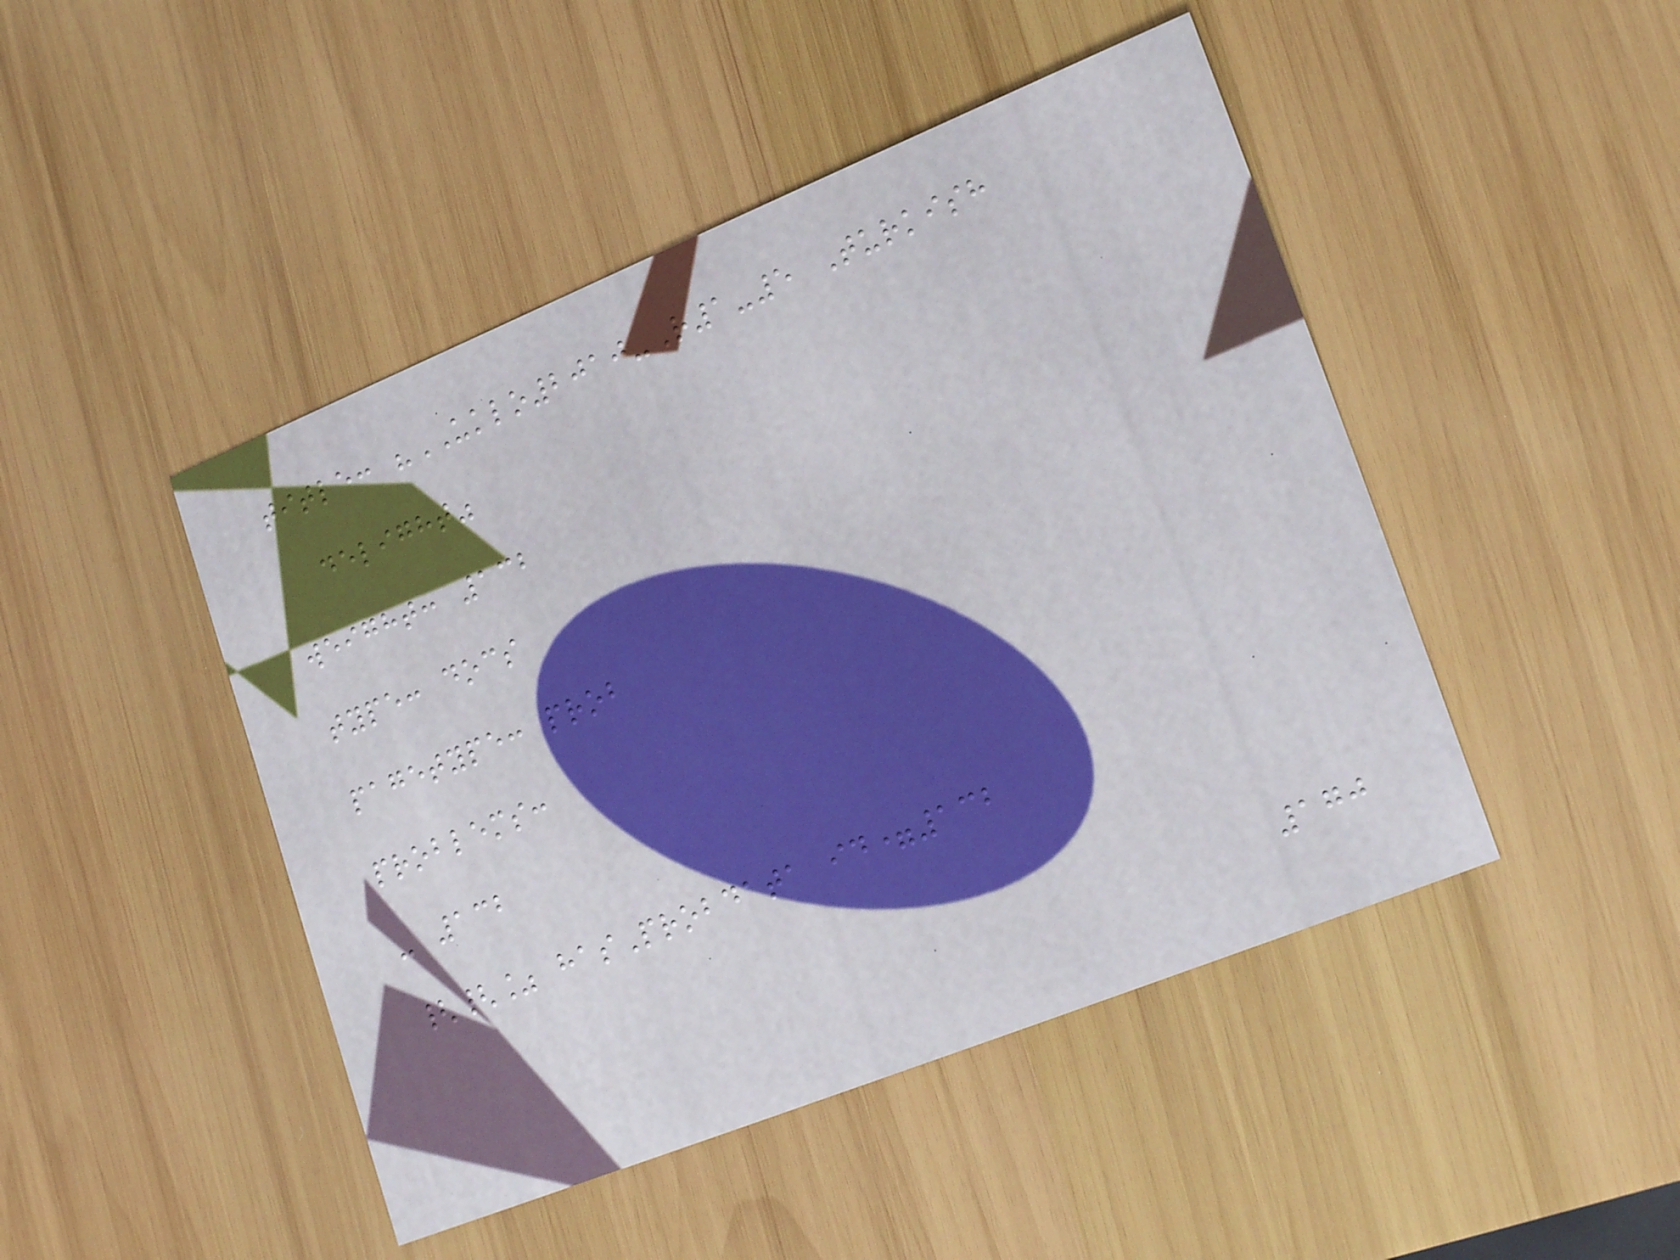title: "UKLO2010-R1-5 Turkish
delight"
weight: 132
type: docs
pagetype: prob
problems:
- 132
{{% hasProbdata id=132
170
